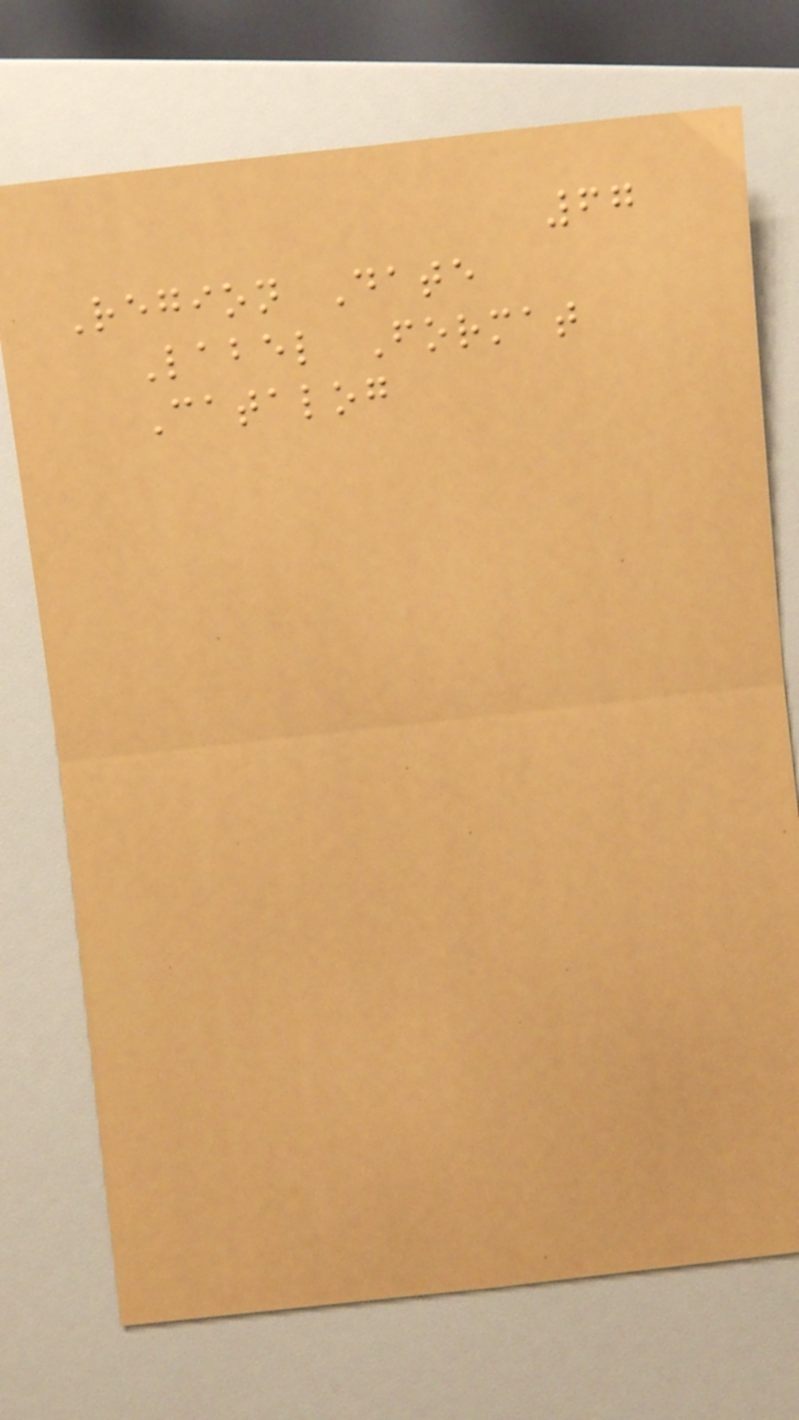67
Region Date
Label Format
Catalog
